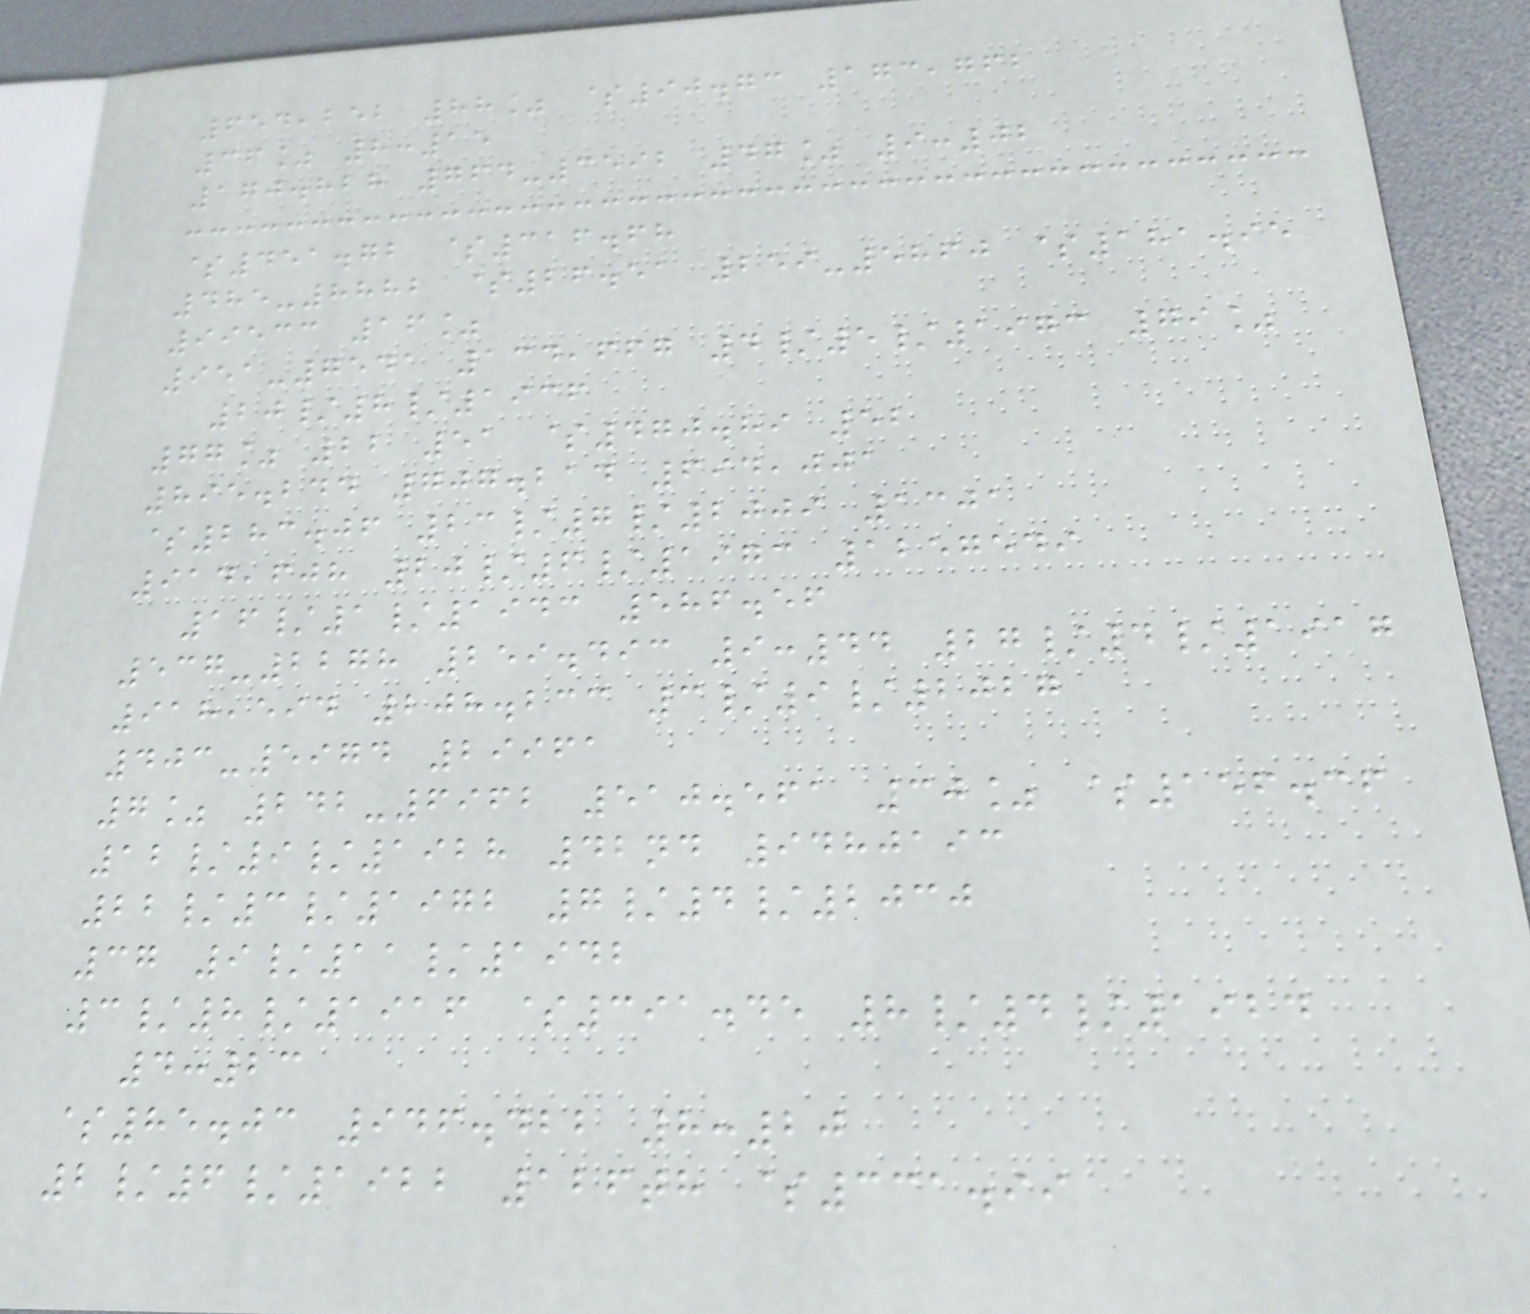654,252 88% $90.73 173,762
36% 8:15
170.828 764-3592 47% 9:02
$451.72 $316.68
485-8882 $26.51 259-5860 $181.95
99533 16%
951-7541 134,667 4/5/1973 79%
20/8/1936
77% 22 51 $470.89 52
895.244 707.214 694,001
$283.06 23/7/2009 1301
914,608 20/6/1973 1257549
16/1/1943 586.56
537-2278 259.493 9:44 27/4/1917
918,594 208.233 3/9/2027
403-5974 29961
7% 242-6962 510.561 30% $156.36
12/9/1928 42nd 9480193
22/3/1972 7/4/2030
37 9/11/1942
3/8/1916 $391.45 8/4/1924
4:23
$85.03 946.422 8:20
2/6/1922 126th $331.99
